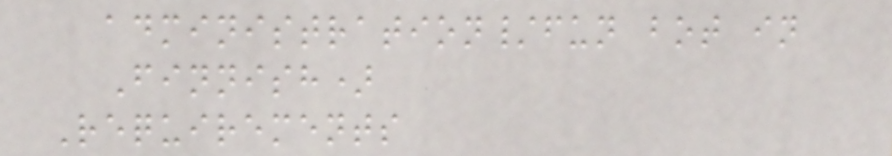administration/fun bot in
Finnish)
Requirements
